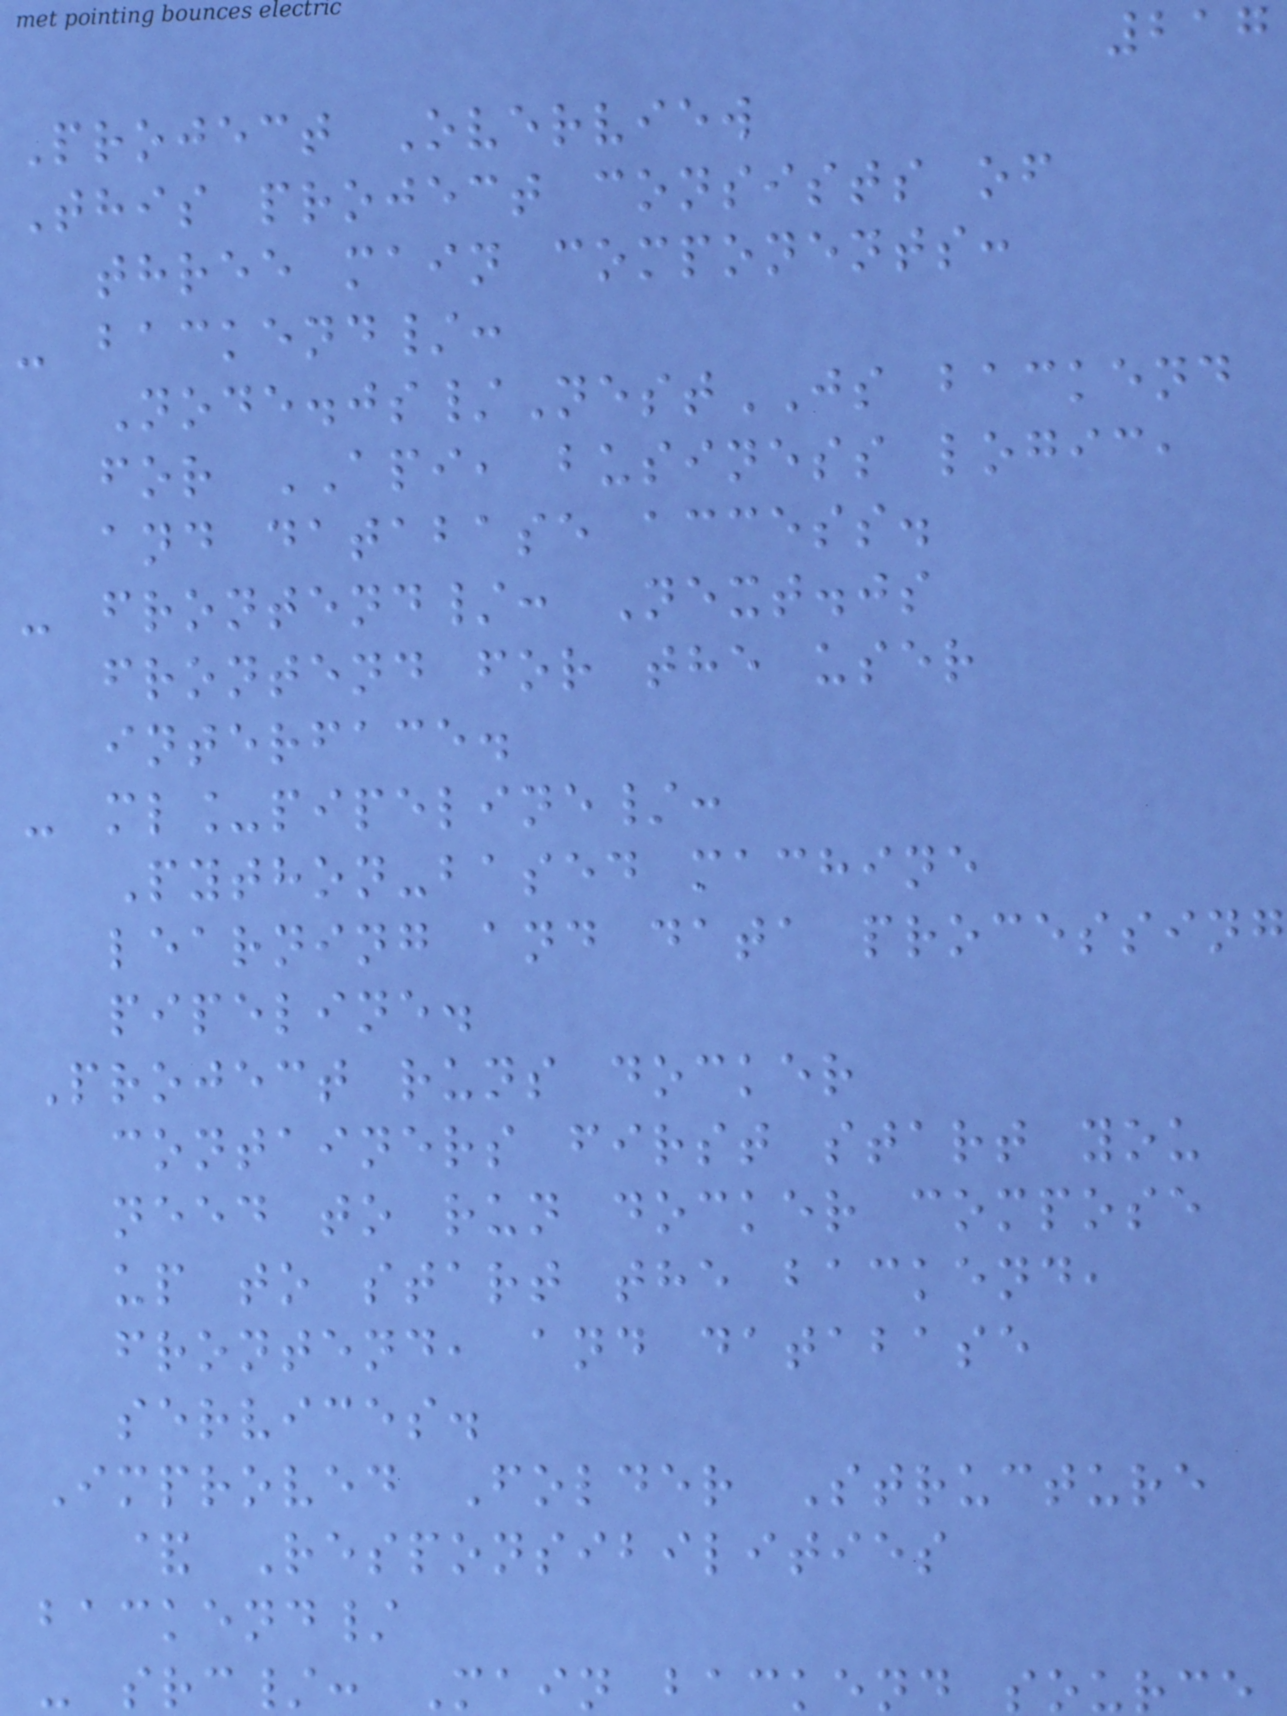217
Project Overview
This project consists of
three main components:
- backend/:
Node.js/NestJS backend
for API, business logic,
and database access.
- frontend/: Next.js
frontend for the user
interface.
- ml_pipeline/:
Python-based machine
learning and data processing
pipeline.
Project runs docker
containers first start you
need to run docker compose
up to start the backend,
frontend, and database
services.
Improved Folder Structure
& Responsibilities
backend/
- src/: Main backend source
